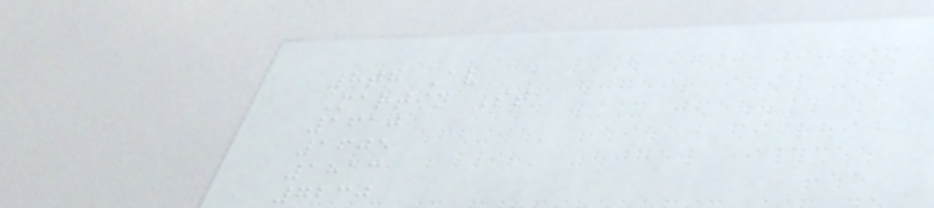8th Av
Martin St
1610
1605
1813
7230
